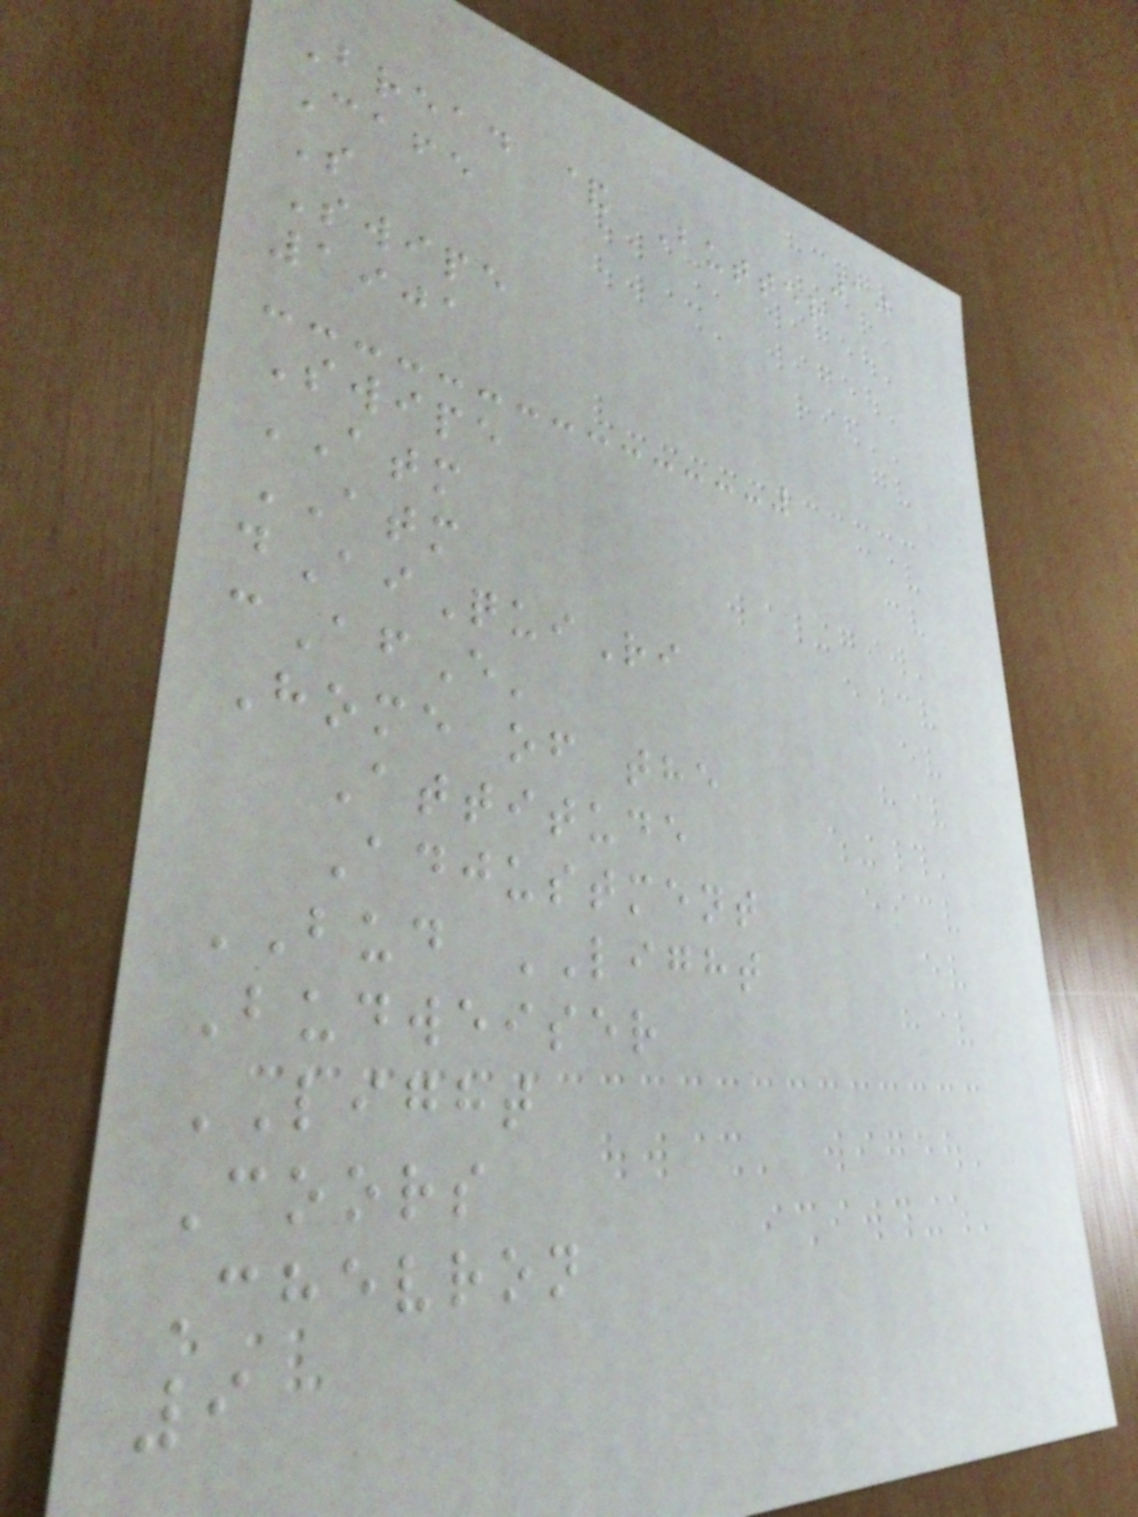10
Bread & Butter
Cafe
S
Swipe
1901
Swipe
ATM
ATM
dAiQuiRi
cAfE'
Home of the
Attitude
Adjustment
BUD LIGHT
Budweiser
LIGHT
Coors
Chevron
9
